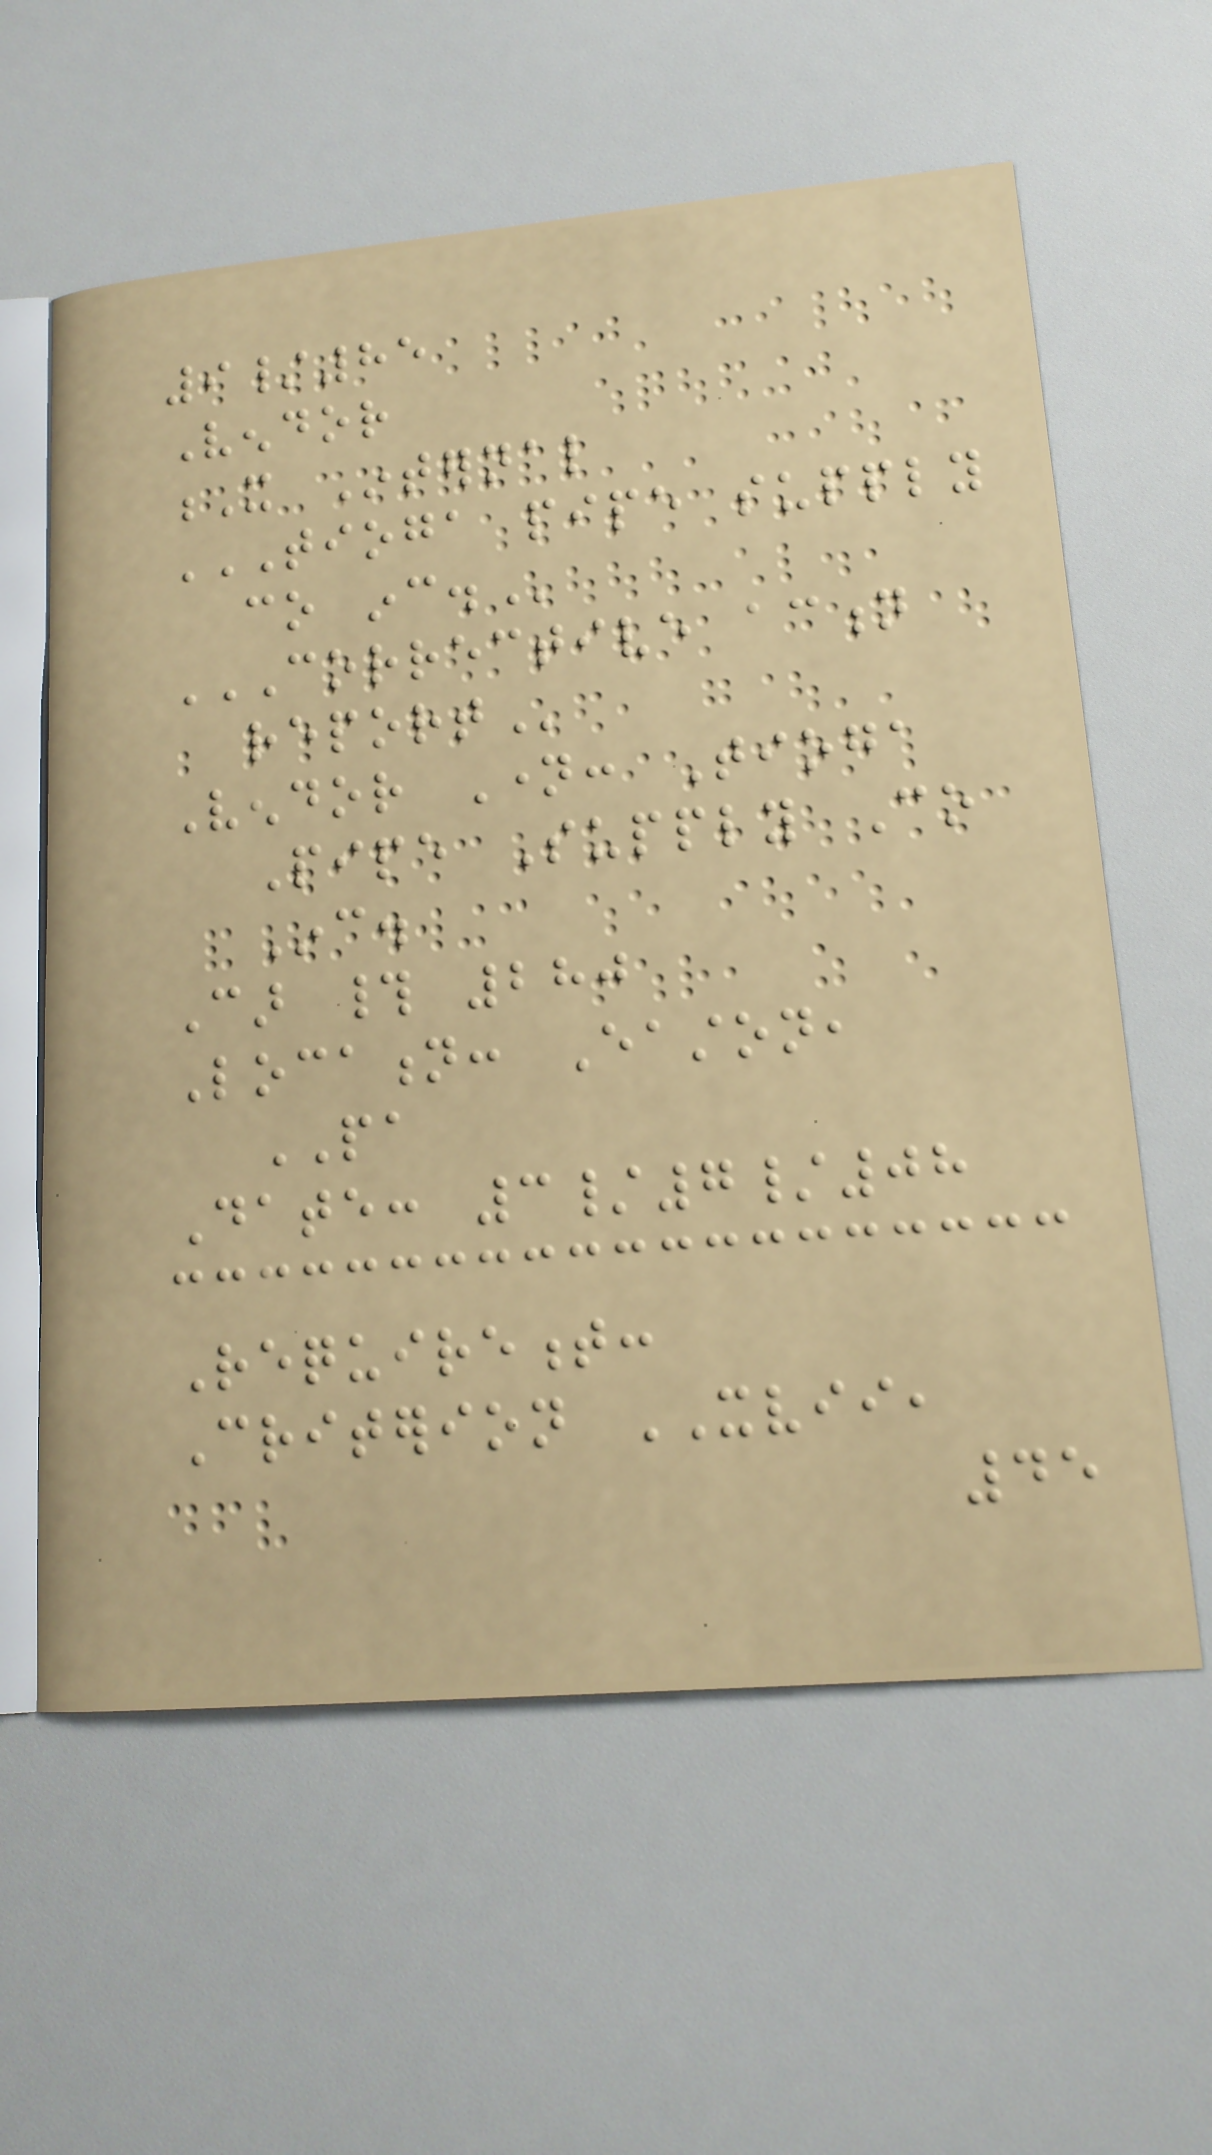9/85
Vendor
X Internal
TIOGA PIPE SUPPLY
CO INC.
CORRECTIVE ACTION
REPORT
Vendor Name: Tioga
Pipe Supply Co
Inc.
Car # 280
Location: Easton,
PA
Date: 3/7/08
Requirement:
Criterion XVII,
45
